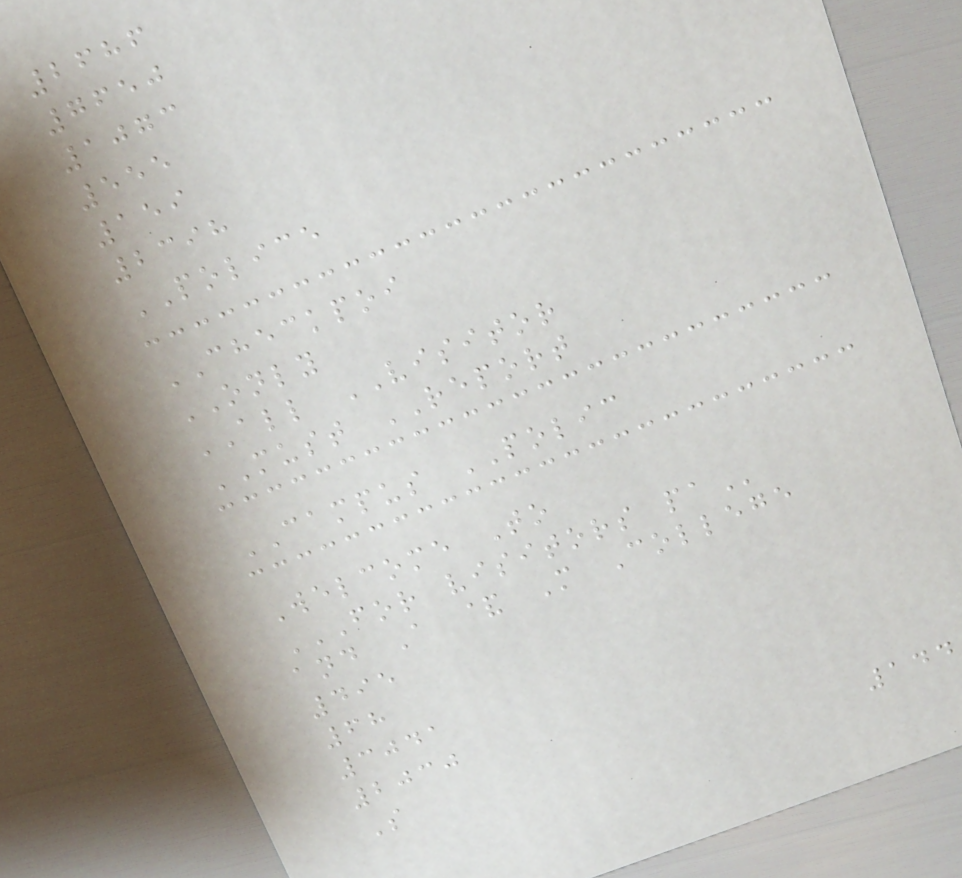2686
7650
1073
555
159
2398
POLICE
CHECKPOI
ONLY
ALL VISITOR
MUST REPORT
CAMPUS POLIC
Welcome To
FOR VISITORS PA
and A & M College
495
68
3041
2030
S
144
